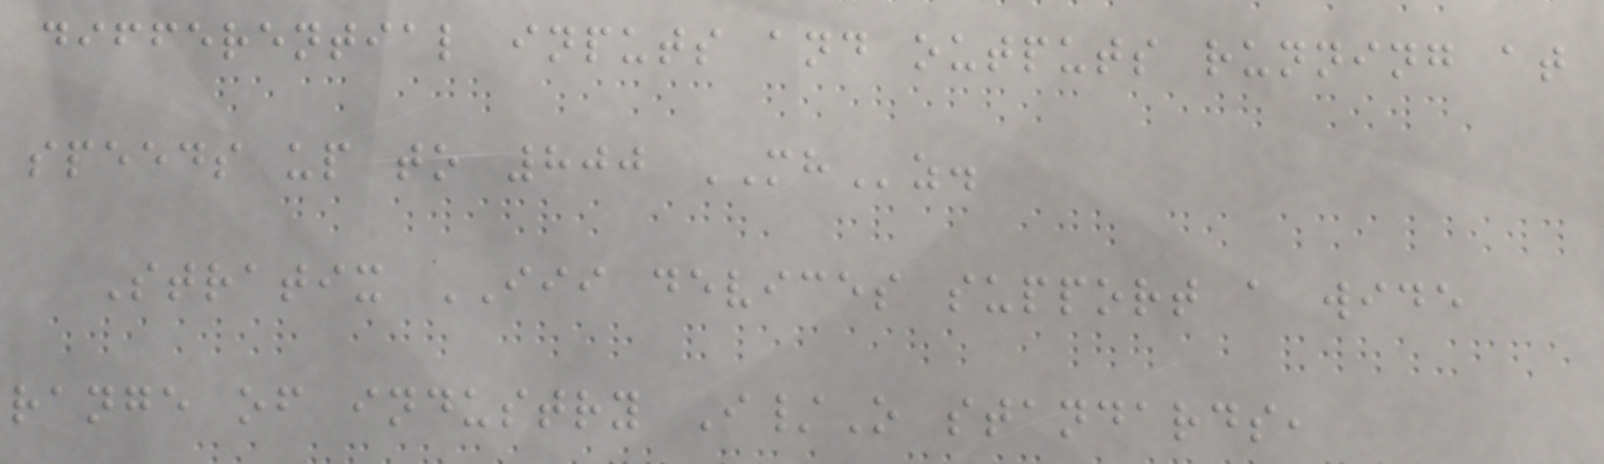differential inputs and outputs running at
speeds up to 800 MHz.
Stratix III devices support a wide
range of industry I/O standards,
